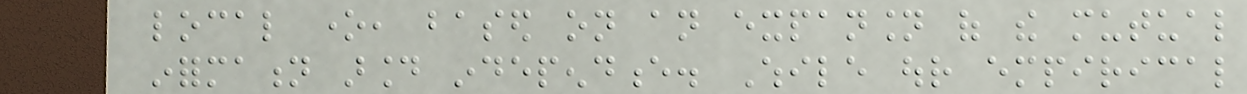local one, based on an expansion of the mutual
information around independence. While our empirical
